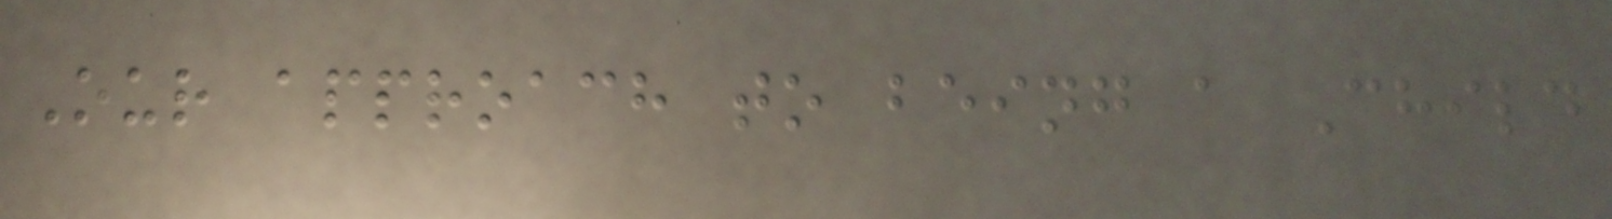Our approach to being a Child
